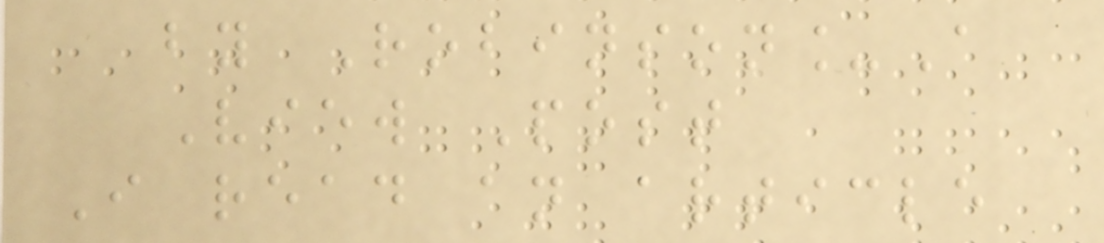by Robinson_A
View Post
I read an article
